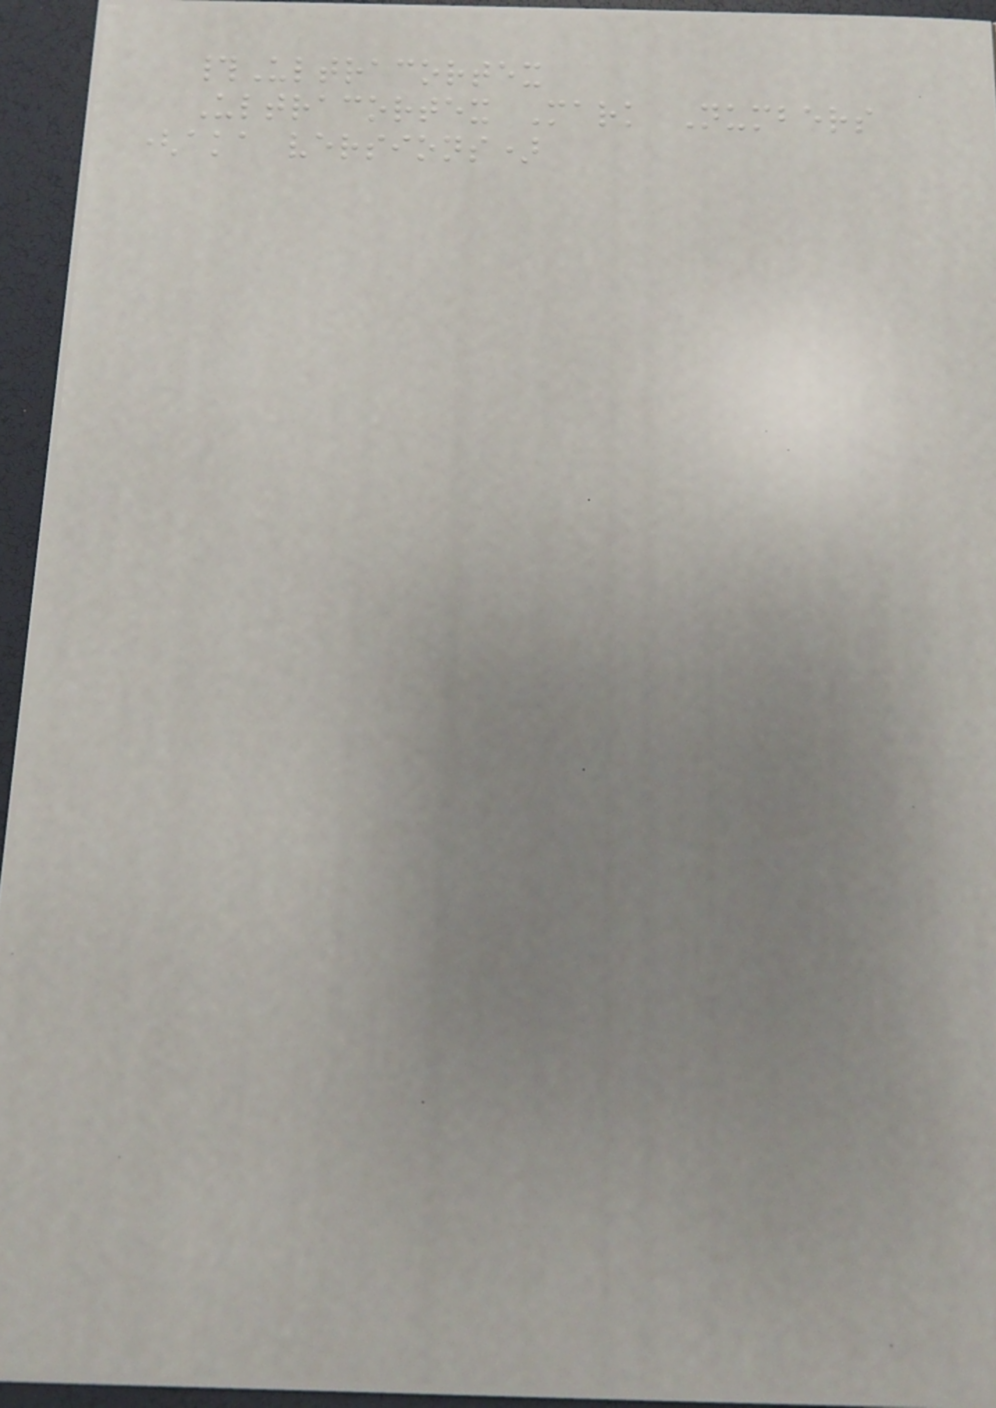#Ultracortex
Ultracortex Mark Numbers
(aka versions)
